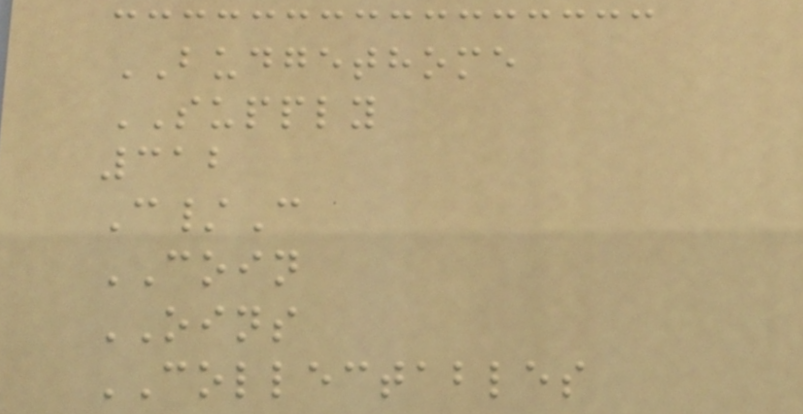BUDGETHOME
SUPPLY
312
C/C
COIN
OINS
COLLECTABLES
